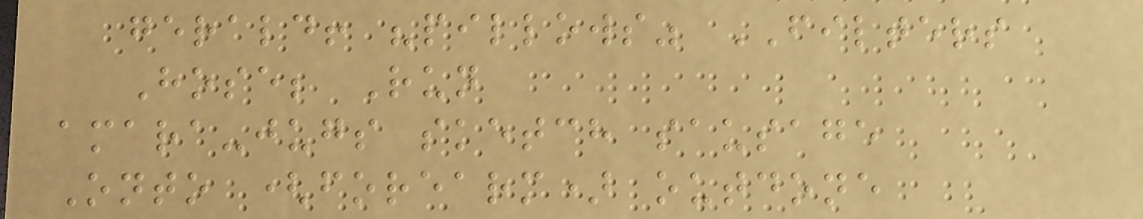gerald! "pillows" FILTERS
Hose; Run
amara-jugs sketch sausage
Onto (forearm) outdone
